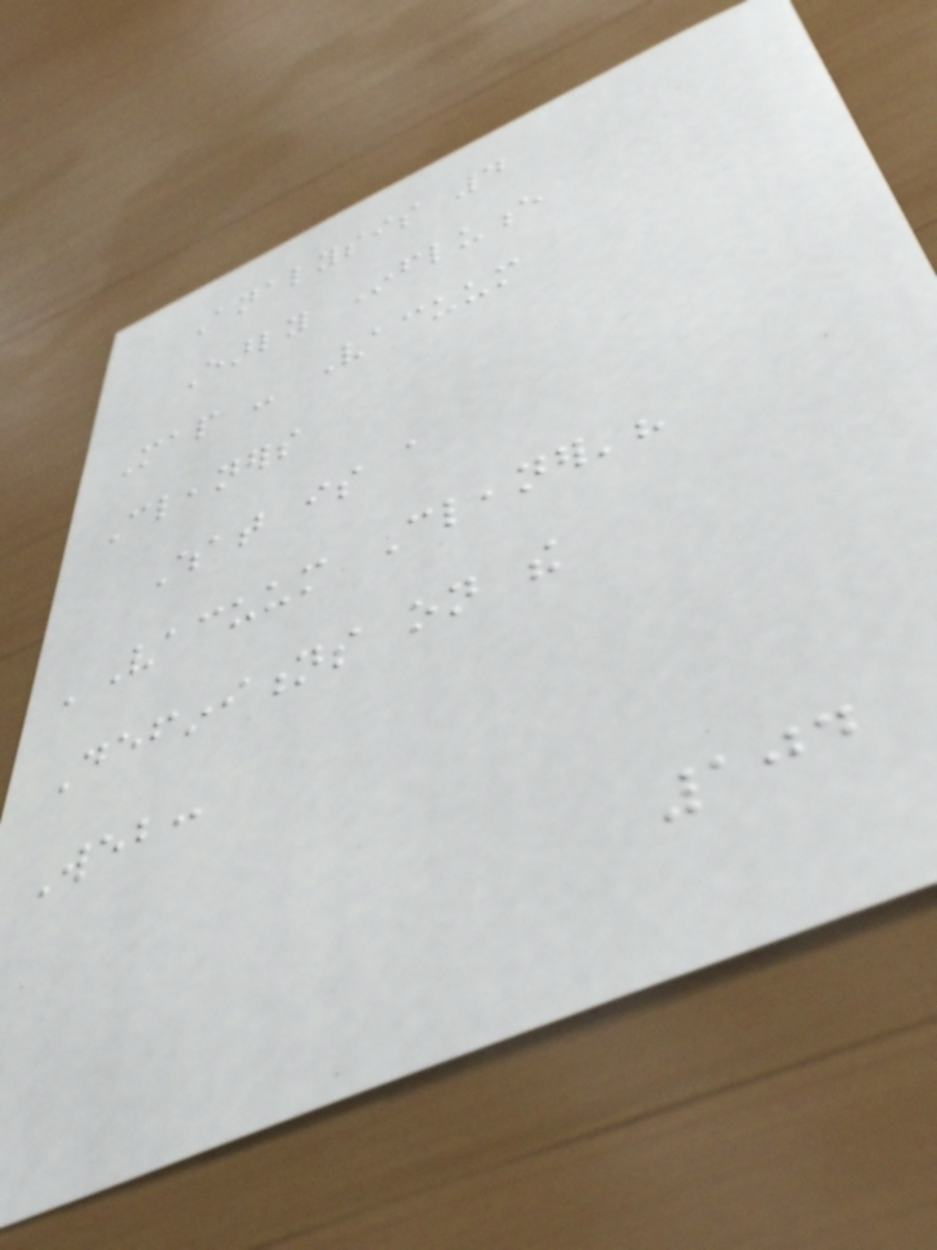Analysis 4
Early Influence
Map - Vacuum
Cleaners
What is a
'Vacuum Cleaner'?
Definitions on the
Web:
104
